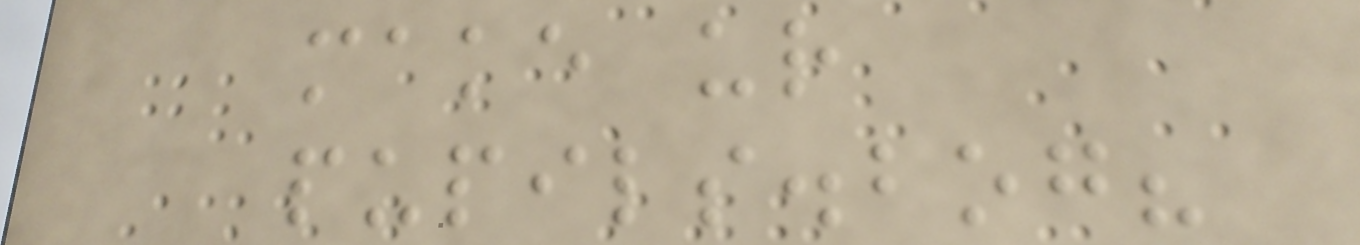make ur
pupils.bog?
